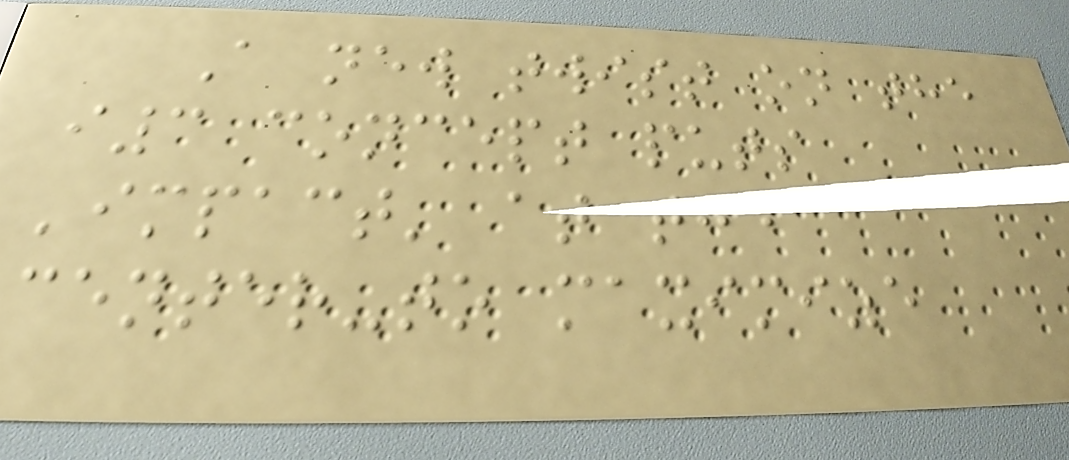A new twist on the
i3 concept puts
'impact' at the
center-to maximize
